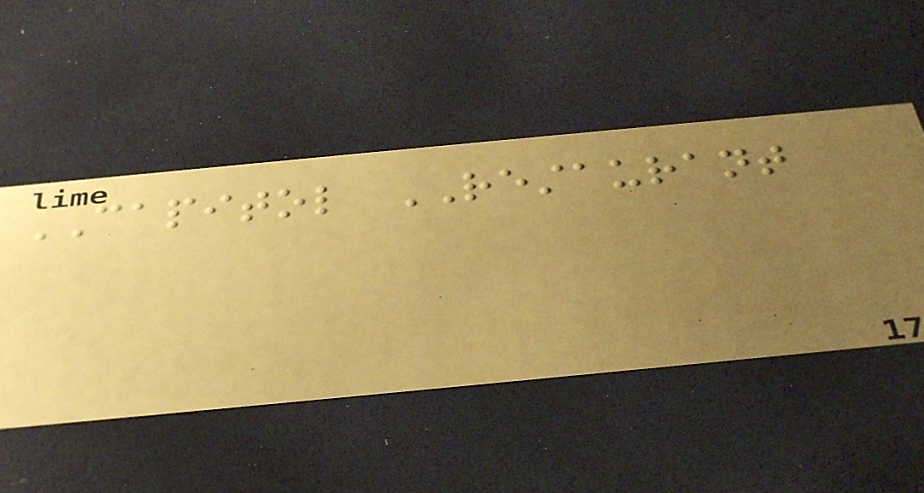CAPITOL RESTAURANT
